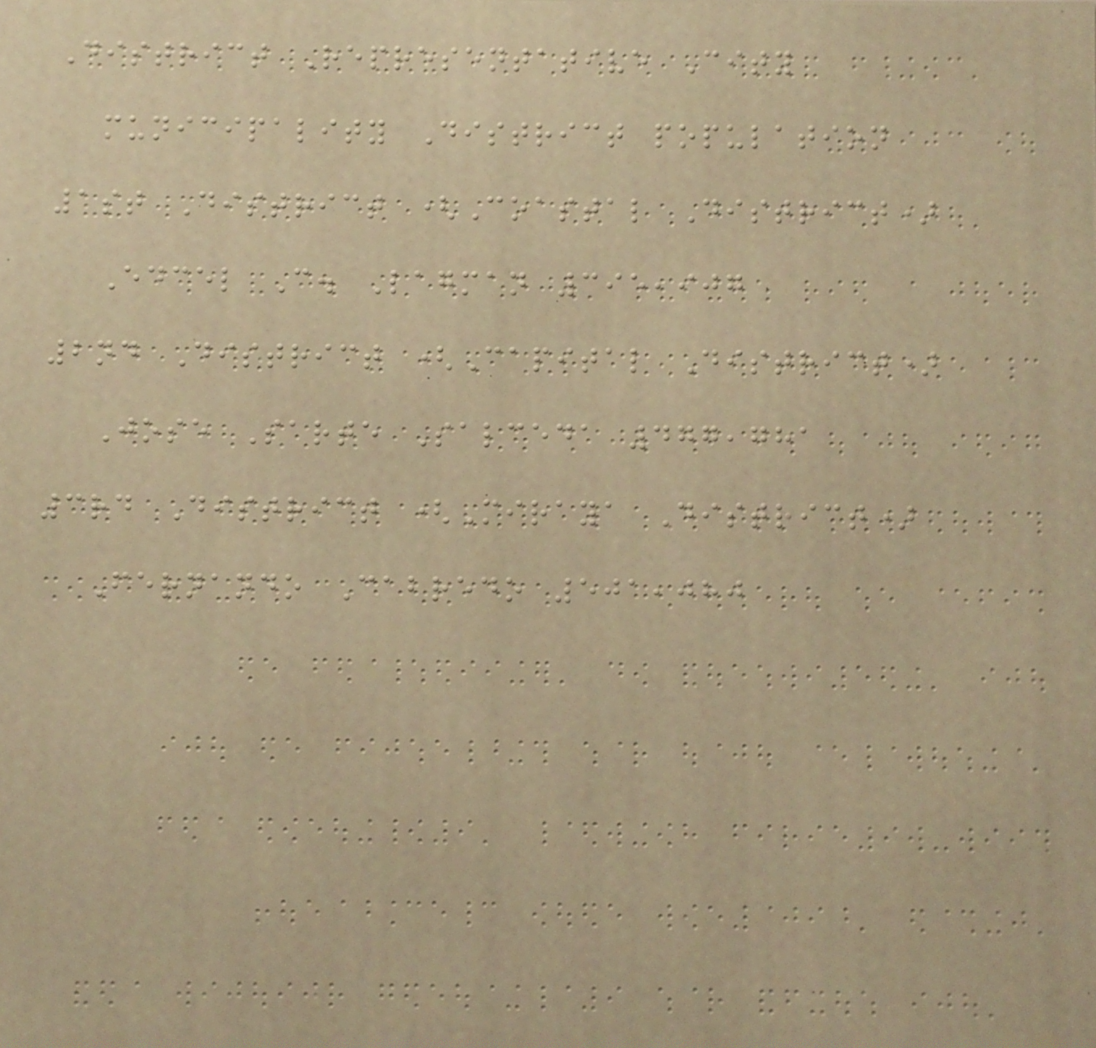District Representative City
municipality District population
1st District (Coastal District)
Edcel C. Lagman 395,907
2nd District (Capital District)
Jose Sarte Salceda 477,781
3rd District (Miraya District)
Fernando Cabredo 501,080
